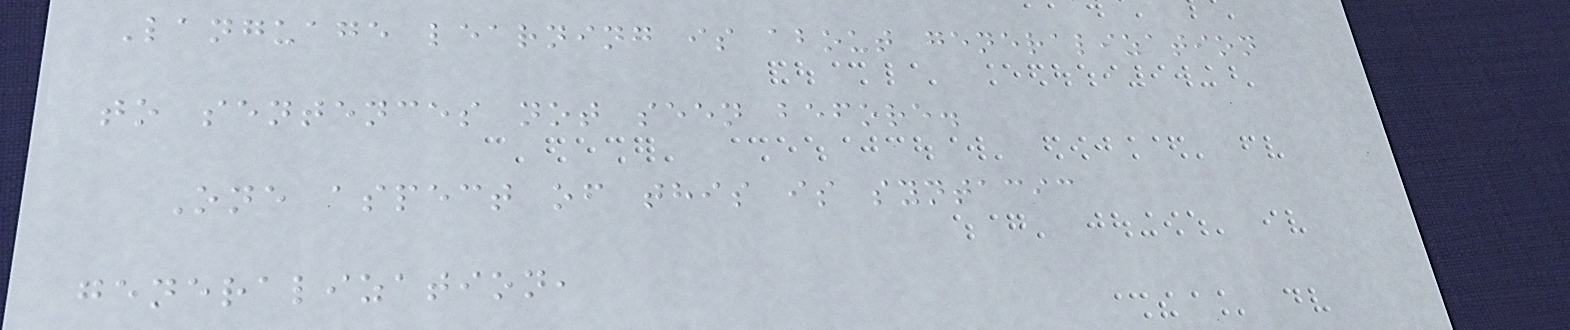Language learning is about generalization
to sentences not seen before.
One aspect of this is syntacic
generalization,
